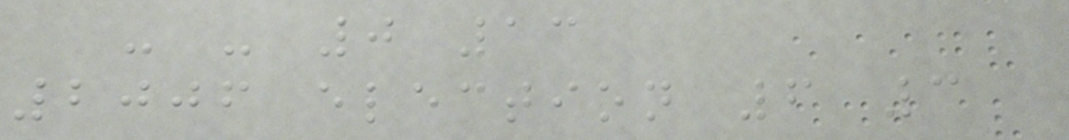- - 0 13
2006 election 6 3
